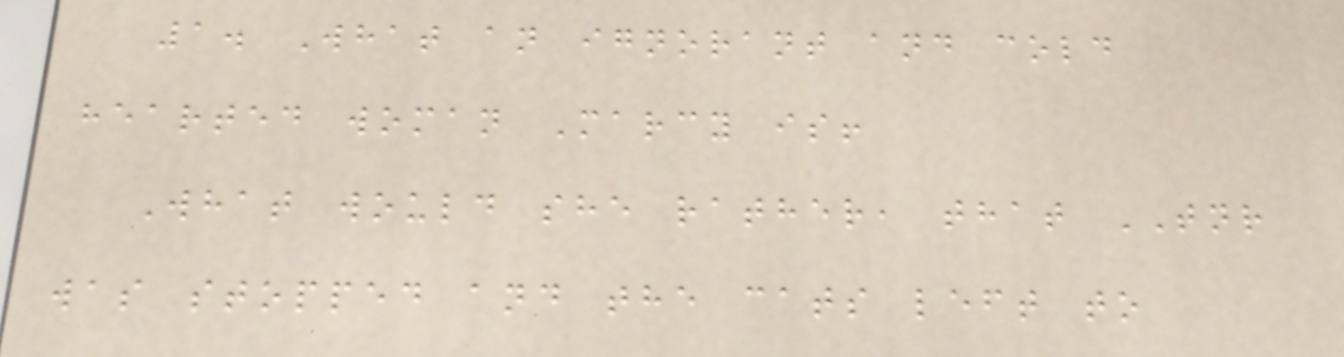1. What an ignorant and cold
hearted woman Marcy is!
What would she rather, that TNR
was stopped and the cats left to
